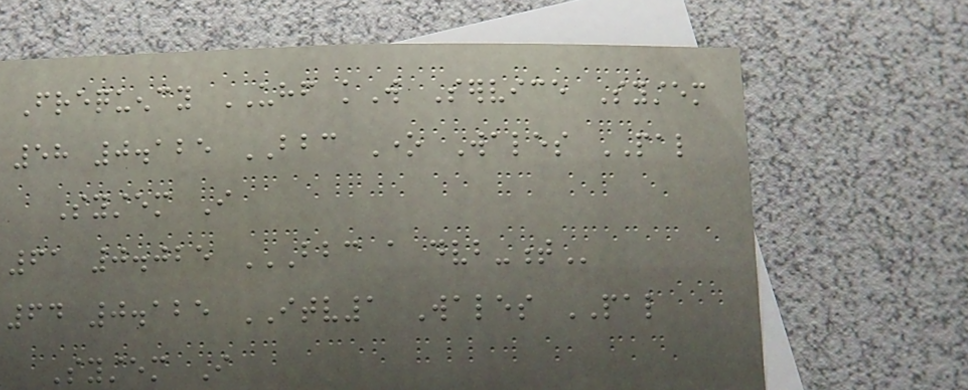Frequency UHF kW Service System
58 0.125 BBC One Wales PAL
System I
61 0.025 BBC A DVB-T
64 0.125 ITV1 Wales PAL
System I
